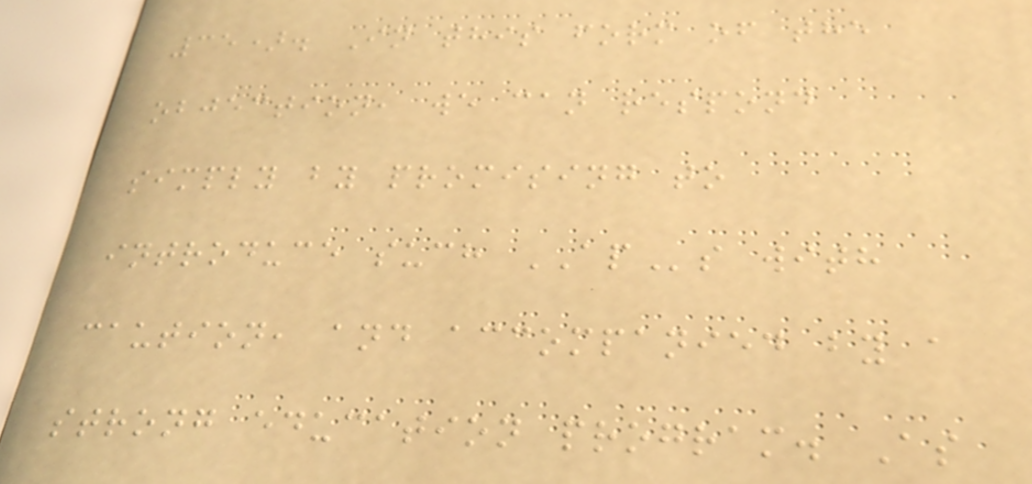35). In this form of the
objection, we can respond
simply by promising to
introduce such APs with
caution, and accompanied by a
strong education program. As
